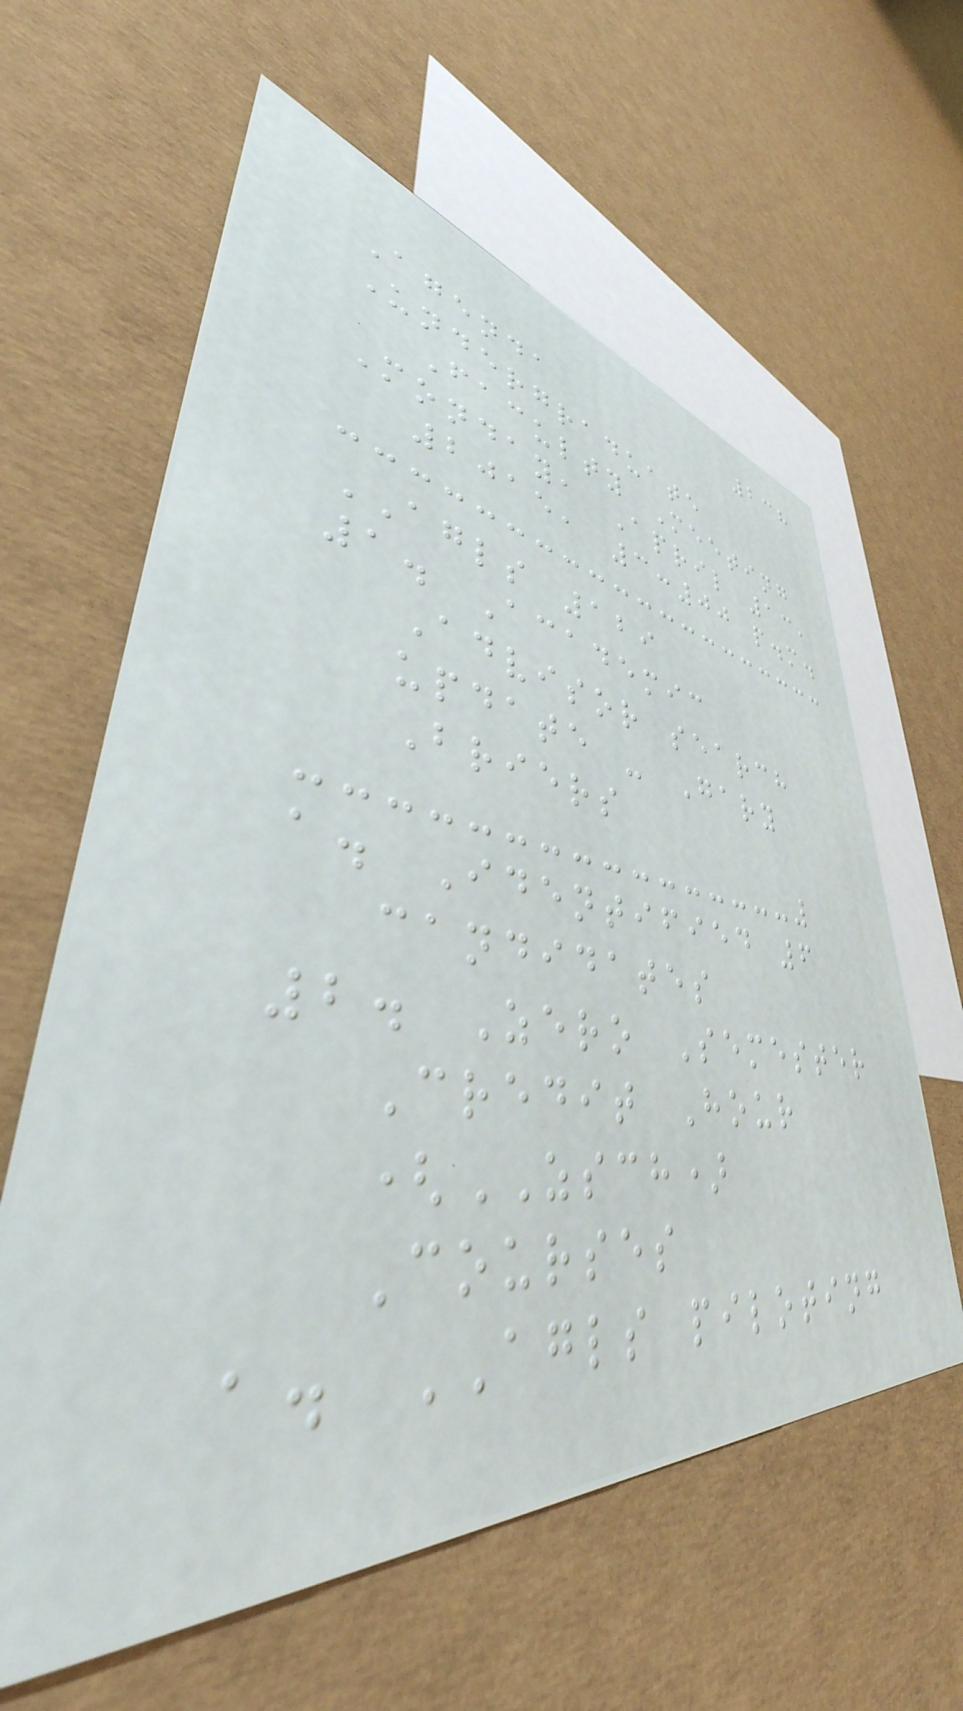238
Agenda
Undergraduate
Faculty Meeting
Monday, April 13,
2015, 3:00 p.m.
AGLS 129
1. Academic
Advisor search
update - Gary
Briers
a. Identified 6
candidates
2. Zero Semester
Credit Hour
(ZSCH)
Courses
a. AGLS piloting
